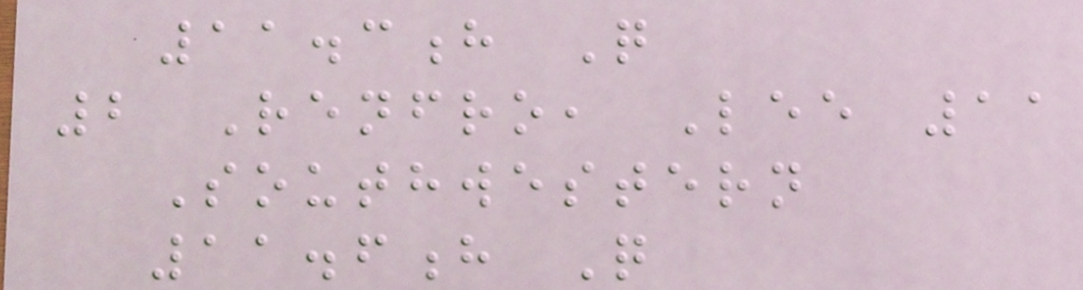11.3h Q
2 Renfro, Lee 11
Southwestern
11.6h Q
